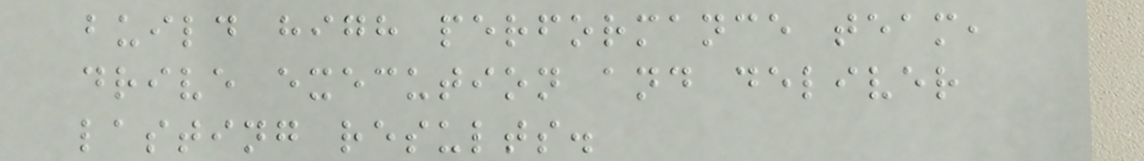build high performance team,
drive execution and deliver
lasting results.
